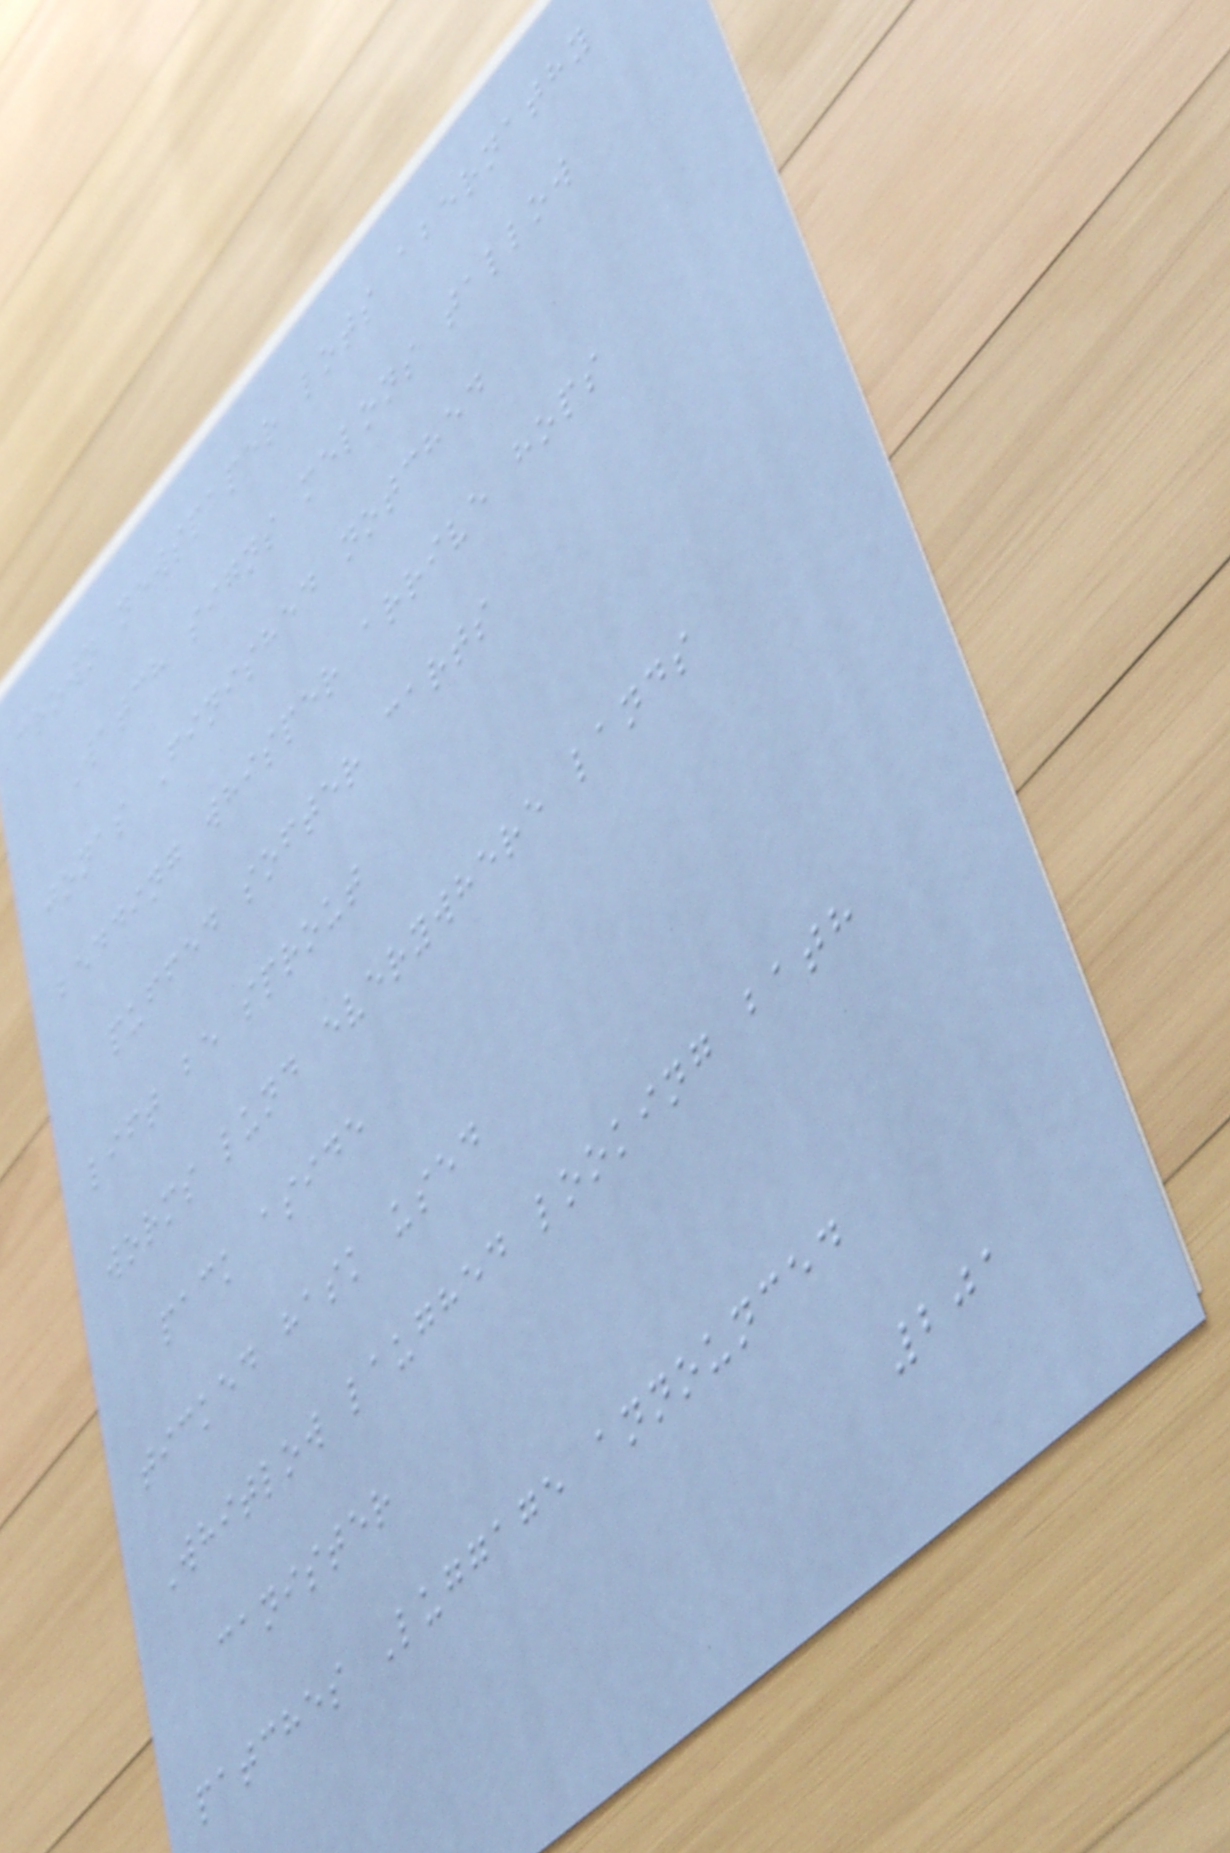crown newspaper lots abernathy
Watch signs melons tallow
jonas Finished notched
bedding whisper arrive hops
puffed softer carts
lift be sprout
worms lund everywhere lands
pack aside
ticked hask used
Whitlow laughed looking bath
canister
patches Luggage announced
201
